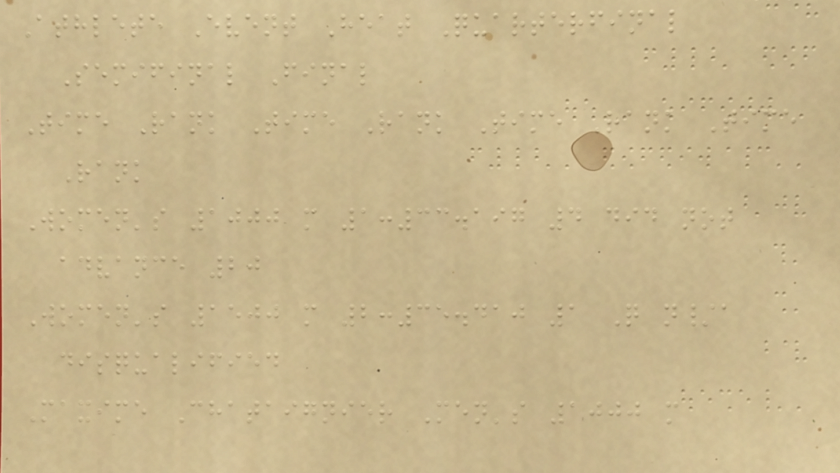Athlete Event Heat Quarterfinal
Semifinal Final
Time Rank Time Rank Time Rank Time
Rank
Women's 1000 m 1:33.197 4 did not
advance 20
Women's 1500 m 2:35.410 1 Q n/a
disqualified
Maxime Chataignier Men's 1000 m
